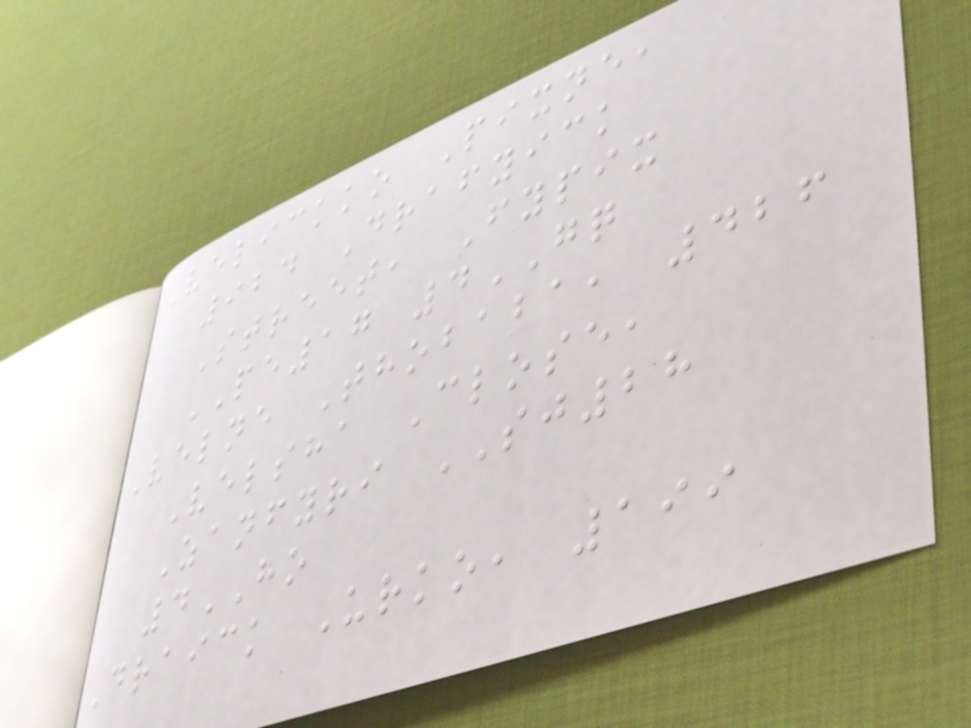Velickko Pixne,
924 Drafyick
Street, Fypix
PE17 4GQ
Velne Thobaba, 426
Velsha Close,
Zanfyri SJ28
4HO
Draick Urko, 199
